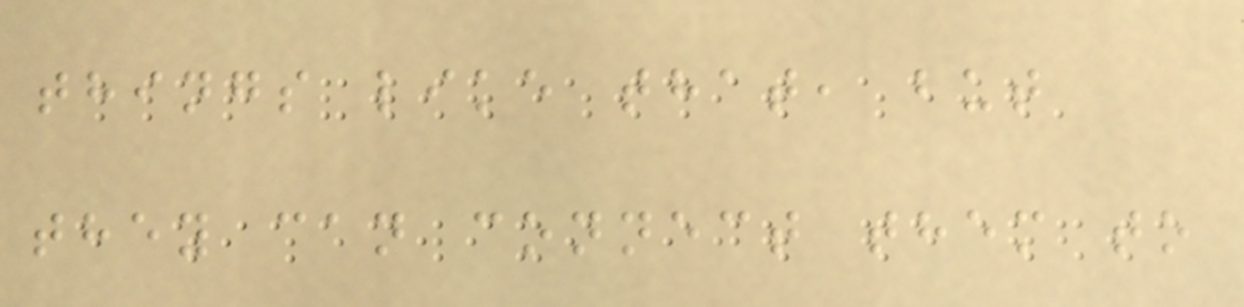things like that, but
they can connect them to
